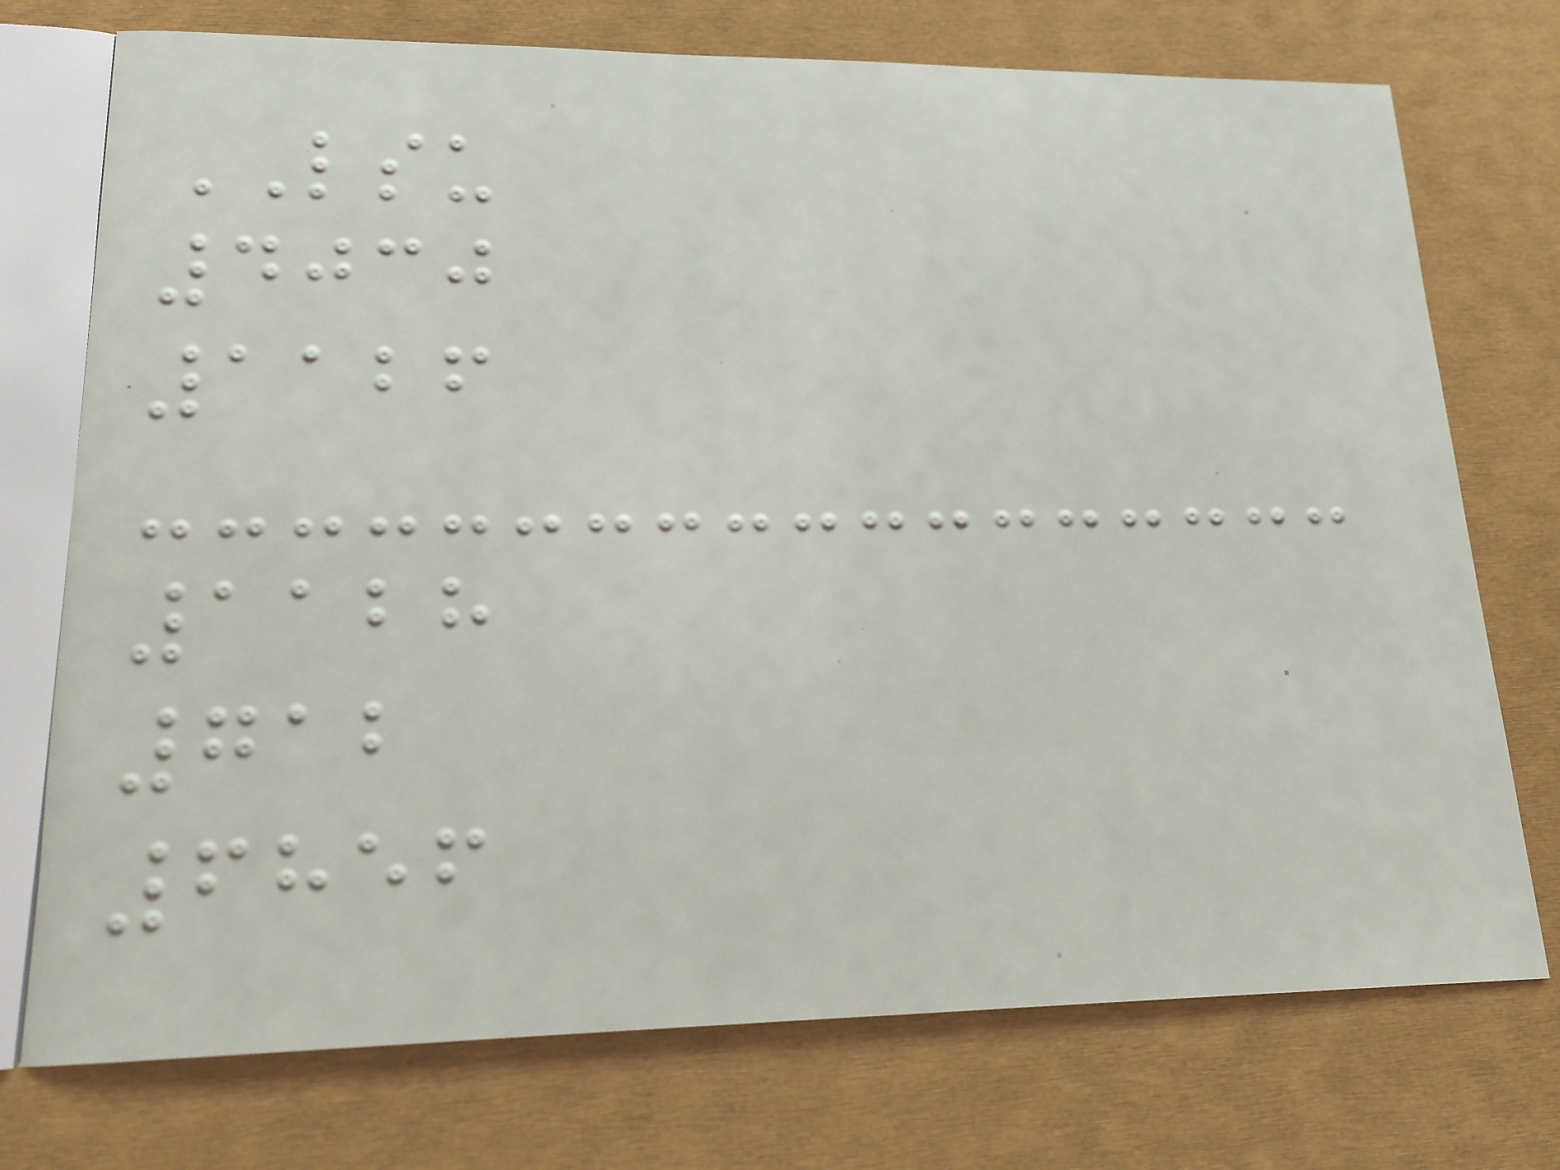LSU
4030
1126
1128
712
6856
